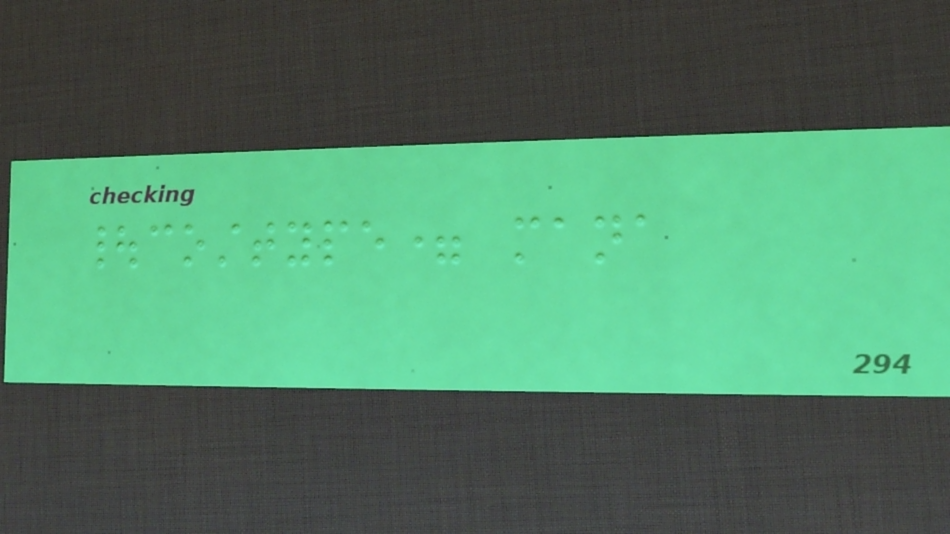|costtype= mana
